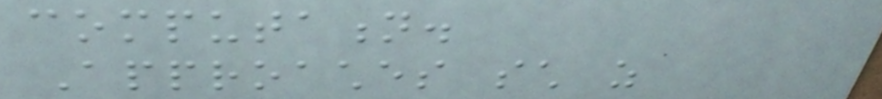computation.
Approaches such as
